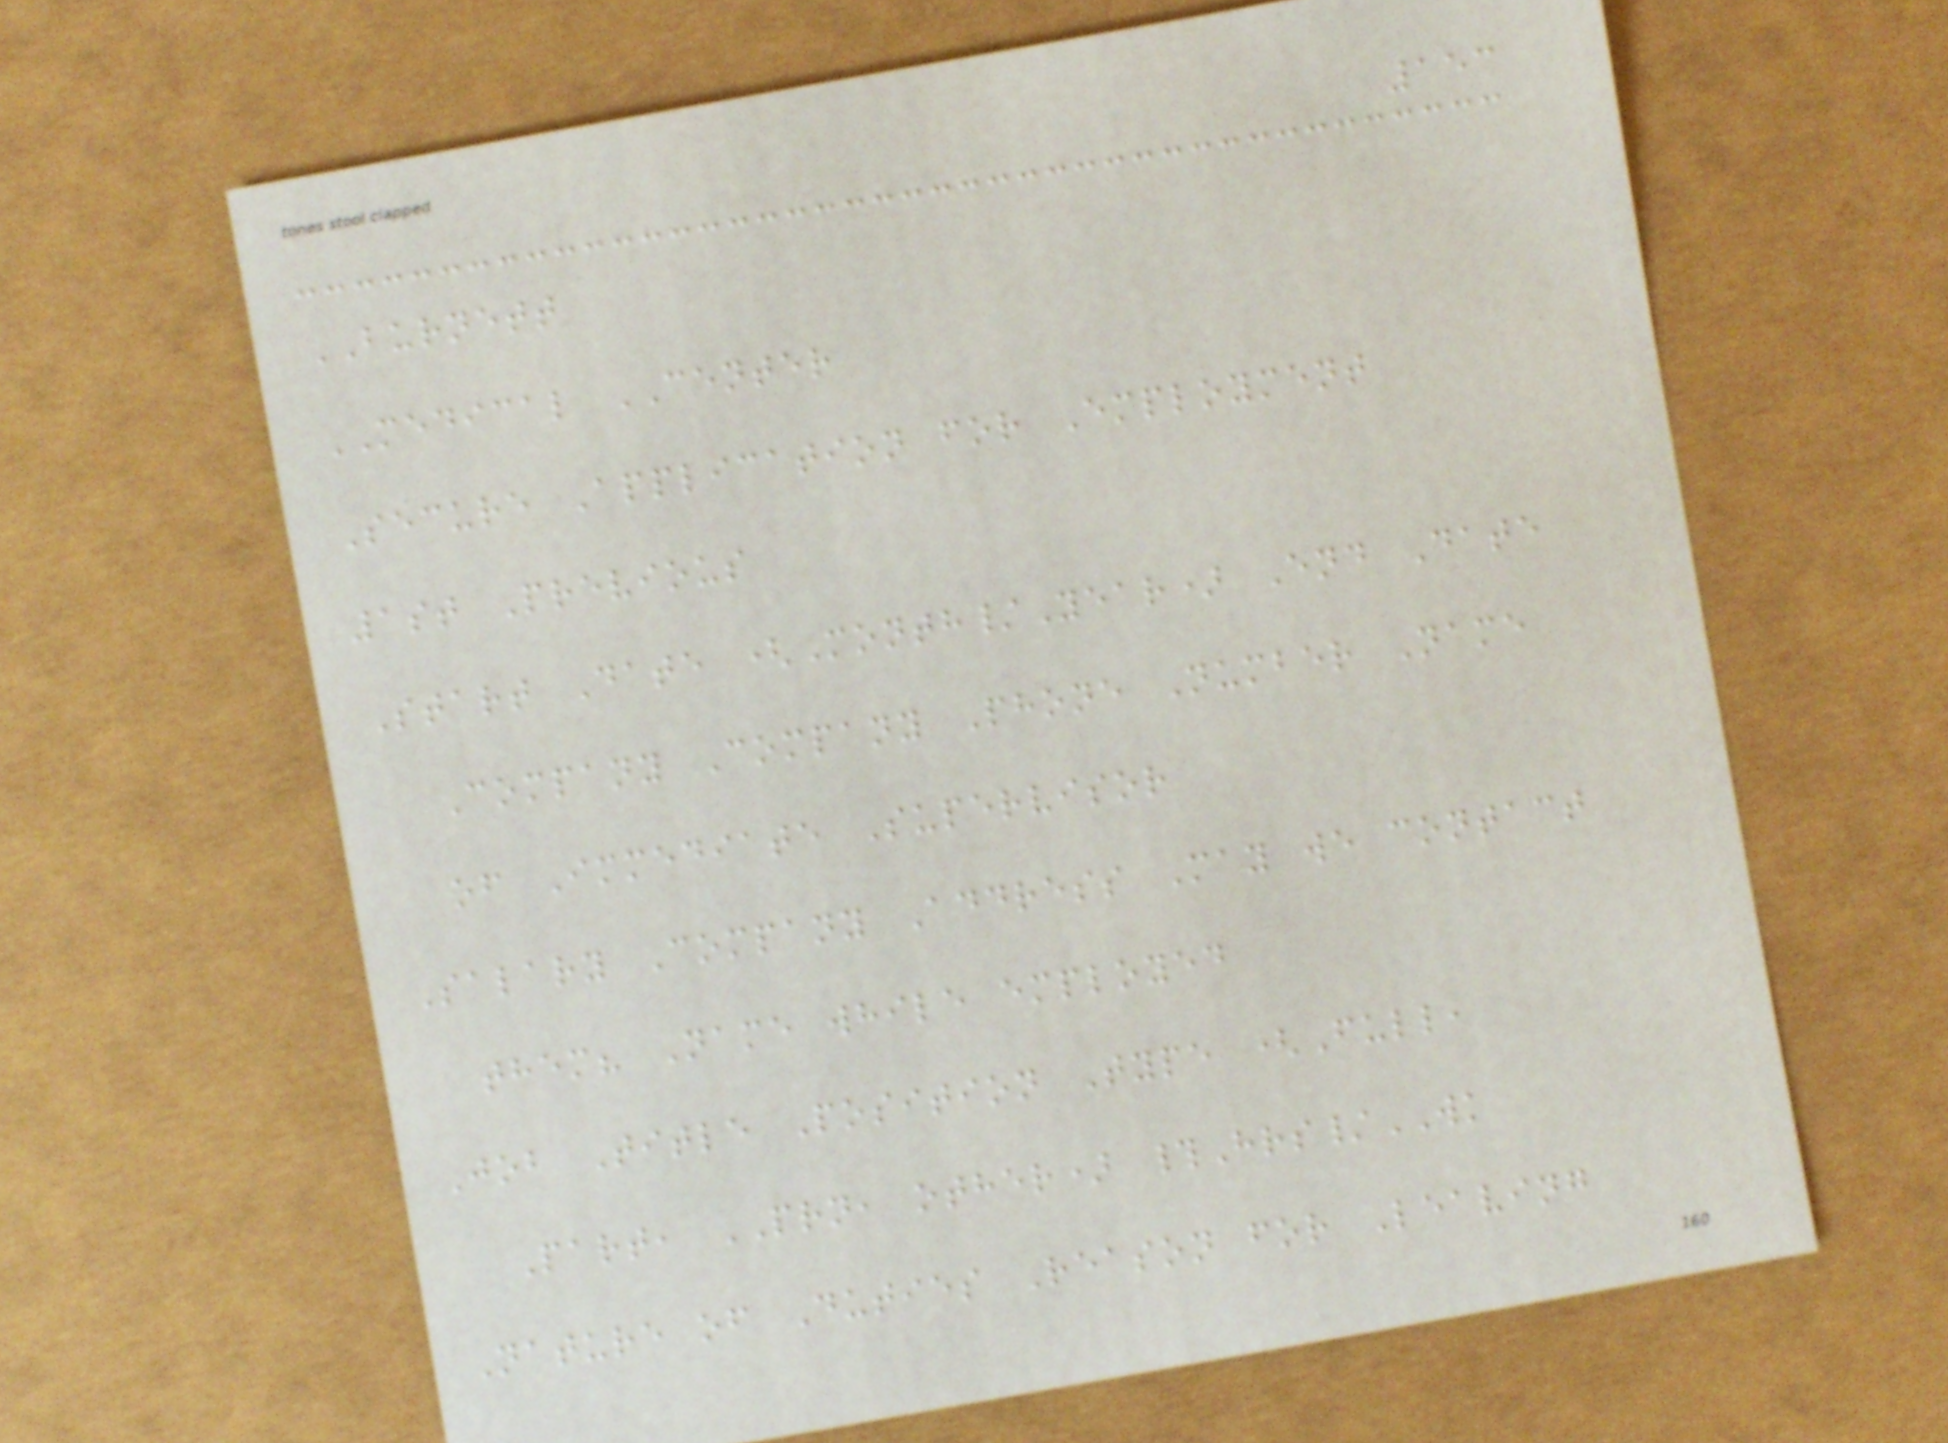153
BURNETT
MEDICAL CENTER
Secure Application for Employment
1st Previous
Start Date (Month/Year) End Date
Company Company Phone Number Name
of Immediate Supervisor
Salary Company Address May we contact
them? Name while employed
Job Title Position Type (Full,
Part, PRN, other) #Hrs/WK
Nature of Duties Reason for Leaving
